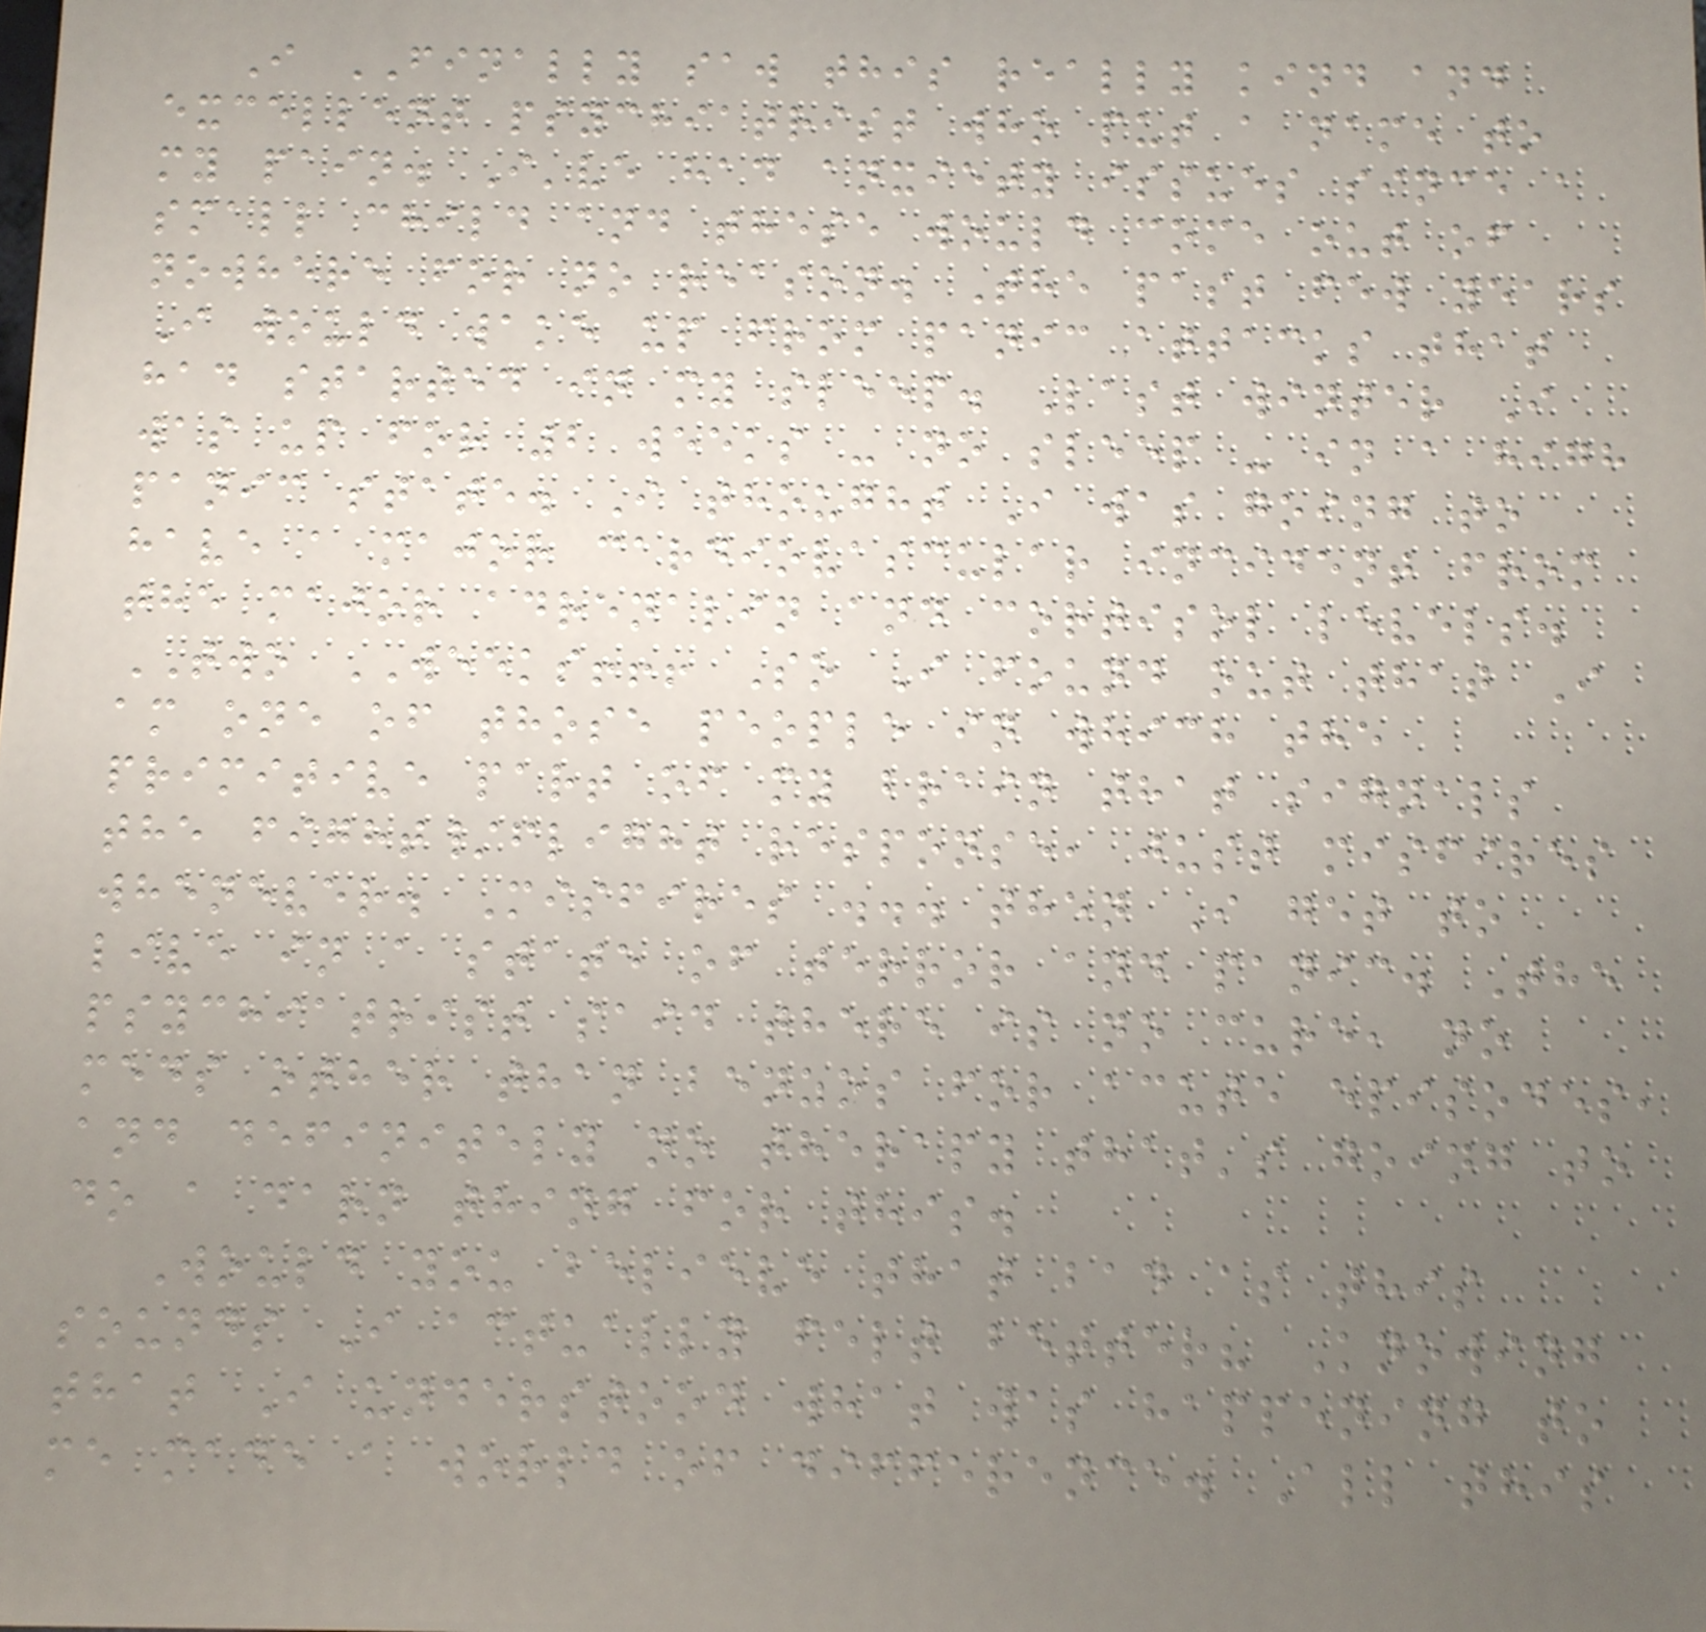I FINALLY saw this really kind and
excellent psychiatrist who put a name to
my pain. I've had anxiety issues since a
small child and these would come out of
nowhere for no reason. The past few years
I would wake up from panic attacks that
had started in my sleep. Last winter I
was up for 2 weeks - no sleep - in a high
panic state. I thought I was going to
have a major cardiovascular incident from
the major adrenalin and cortisol levels.
TWO WEEKS!!! So I found out that I
am one of those people in which the
primitive part of my brain that signals
the fight/flight response, just misfires
whenever. Misfires ... then I get to
live in a state of terror and panic. The
psychiatrist said there is no cure, no
meds other than benzos for acute episodes,
and definitely no therapy that's going to
do a darn thing for this.
Would you believe that bad as this
sounds I actually felt better? Knowing
that I understood what was happening to
me made a world of difference. All this
